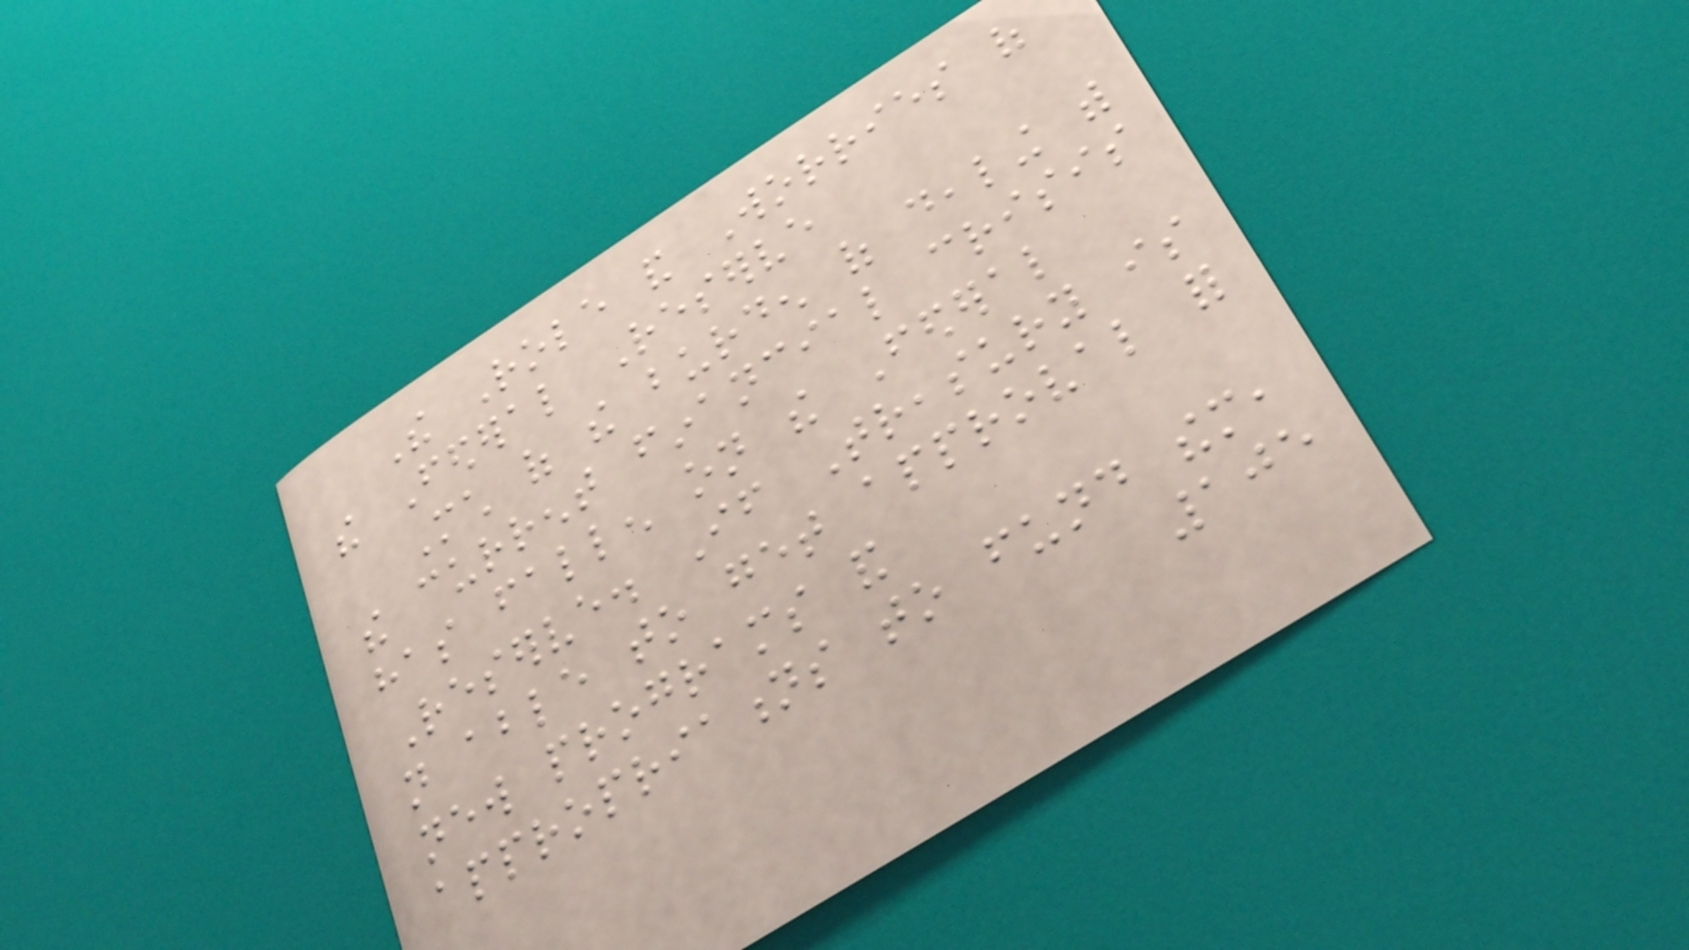The Role and Worries of
the Federal Reserve
Much of the burden of dealing with
the current financial crisis
has fallen on the Federal
Reserve. If Treasury is
not able to get approval for
new programs and
appropriations to fund them,
105
